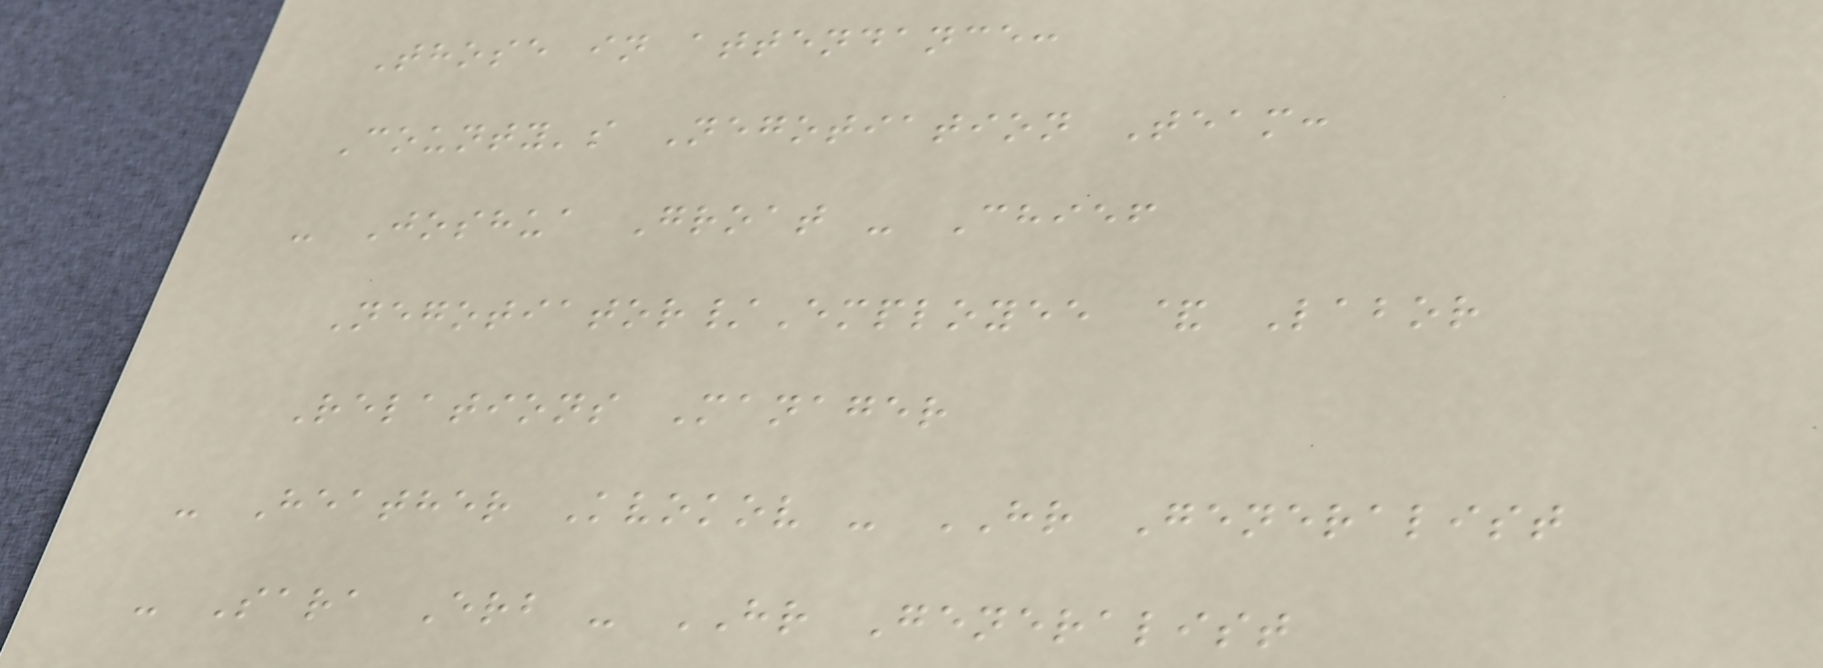Those in attendance:
County's Negotiation Team:
- Joshua Groat - Chief
Negotiator/Employee & Labor
Relations Manager
- Heather Kvokov - HR Generalist
- Sara Erb - HR Generalist
